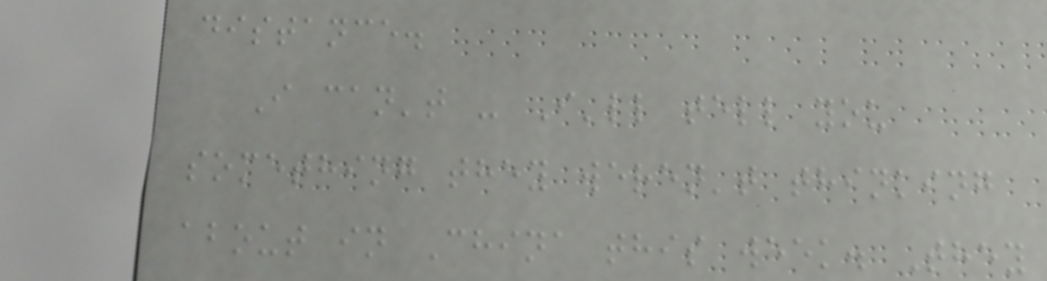distance.
I can't - I'll tell you
something they weren't thinking
about in China this week. They
